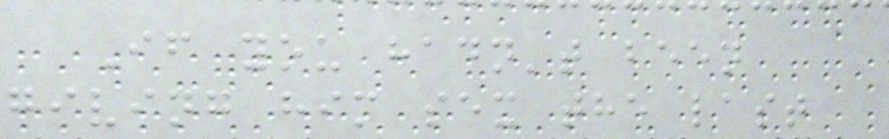If you hadn't been
giving him sex the last
